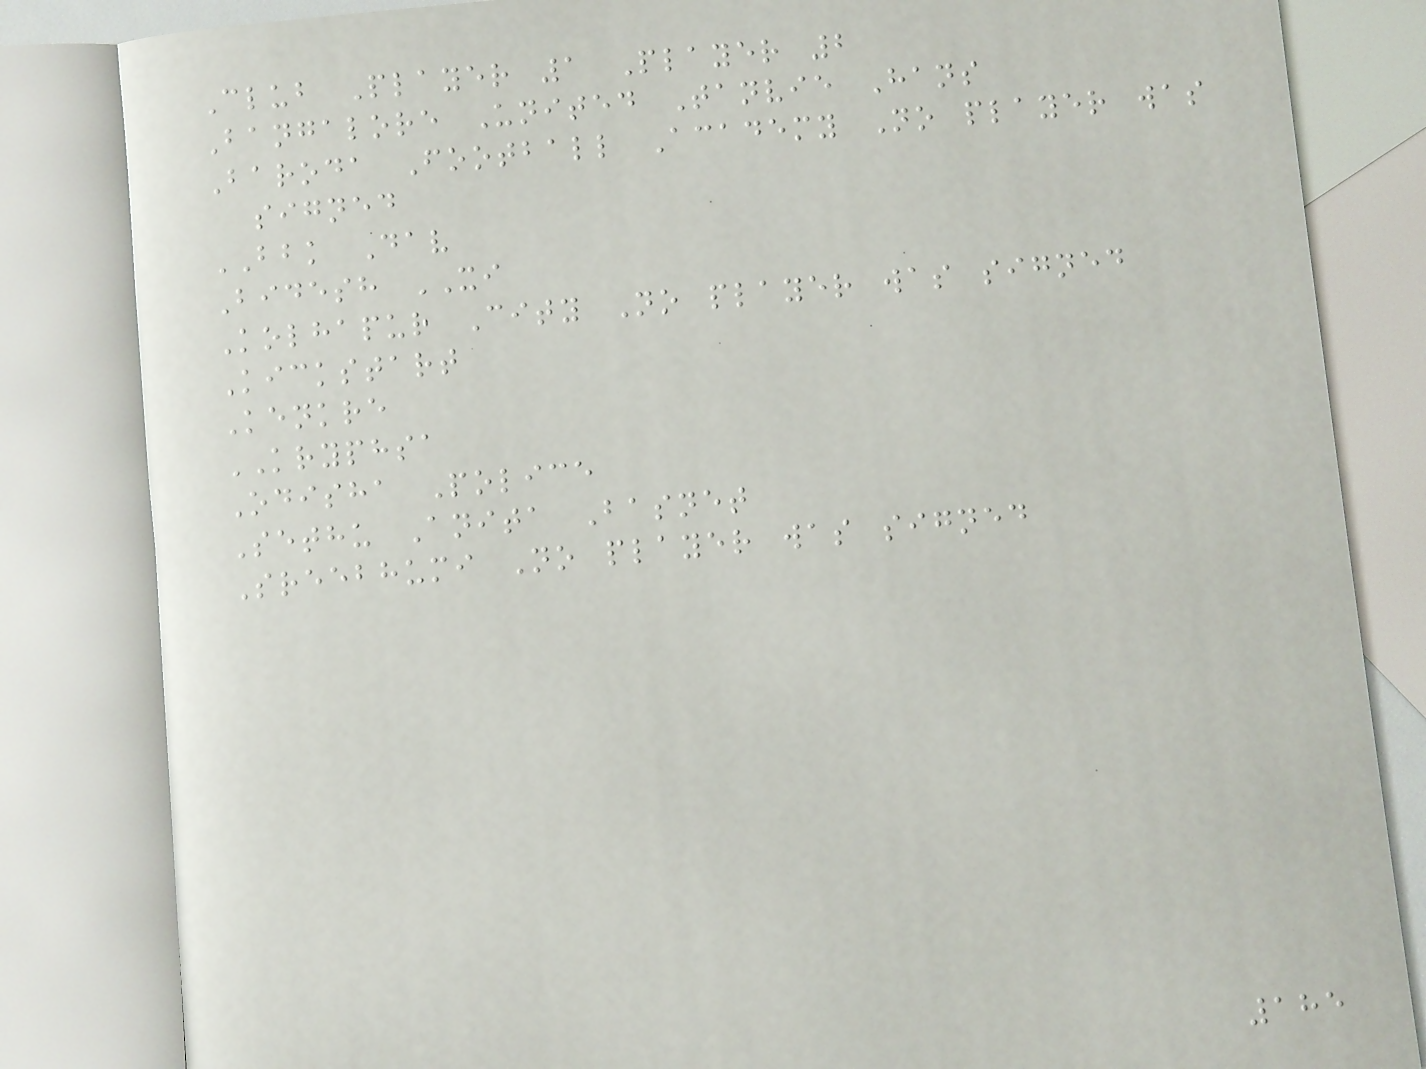Club Player 1 Player 2
Bangalore United Tanvie Hans
Baroda Football Academy No player was
signed
BBK Dav
Bidesh XI
Kolhapur City No player was signed
Kickstart
Kenkre
KRYPHSA
Odisha Police
Sethu Anita Basnet
Sreebhumi No player was signed
185
